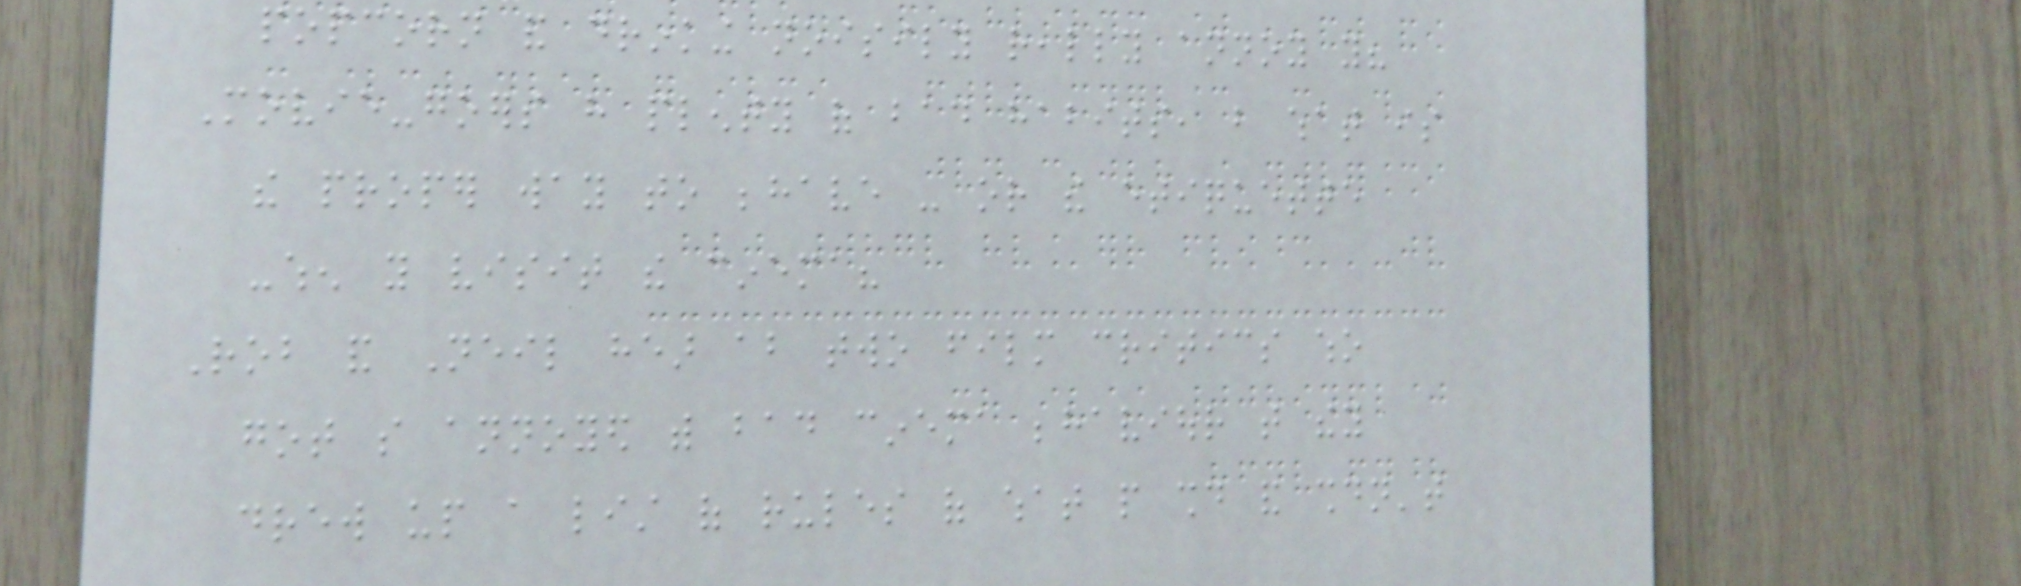popcorn and drinking noisily really annoy you?
Movie-goers have plenty of bad habits, but what is
the proper way to behave - or the etiquette
-when you visit the cinema?
Rob and Neil hear about two film critics who
got so annoyed with bad cinema behaviour that they
drew up a list of rules of what people should and shouldn't
